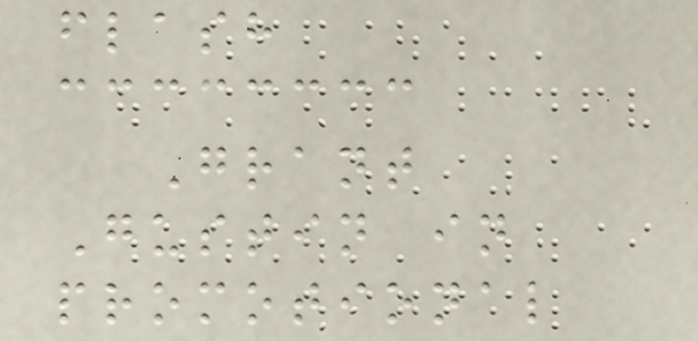flash
Grant
Gustin in
promotional
